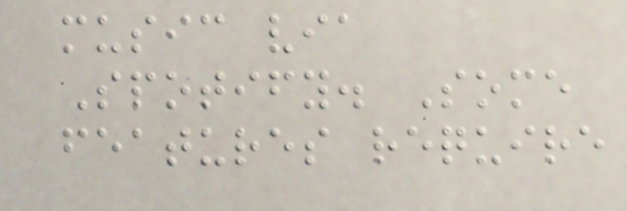music via
Spotify. Some
features require
